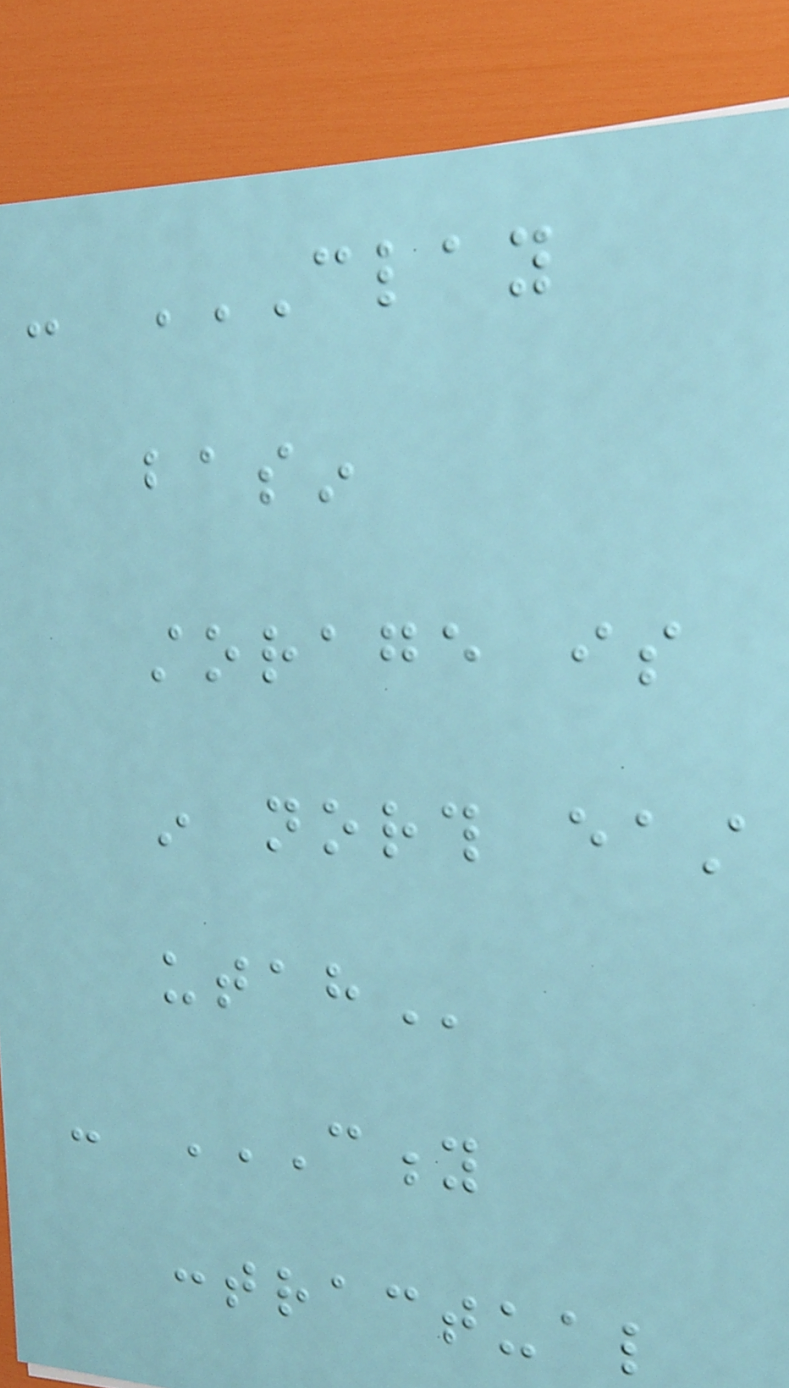- CLAY
BASIN
STORAGE IS
IN NORTH EAST
UTAH
- CITY
CONTRACTUAL
